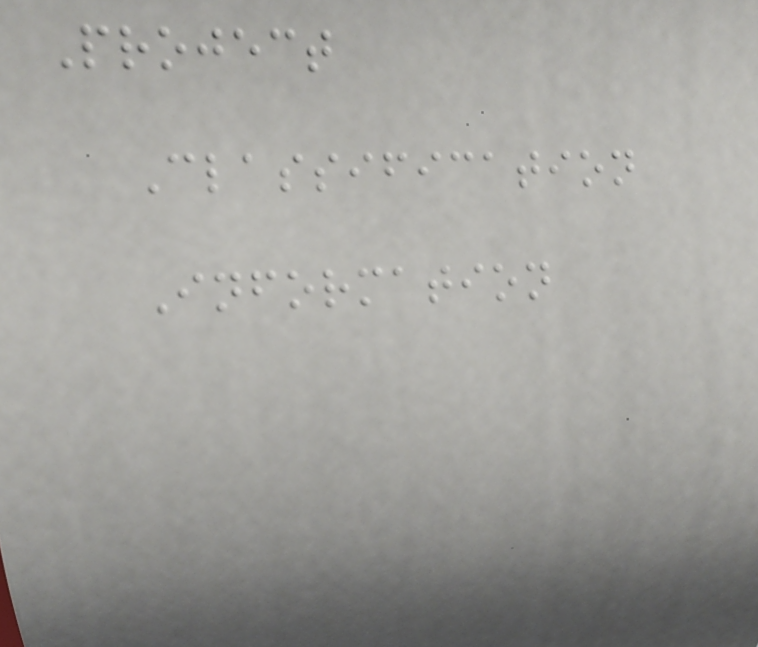Project
Classification
Information
